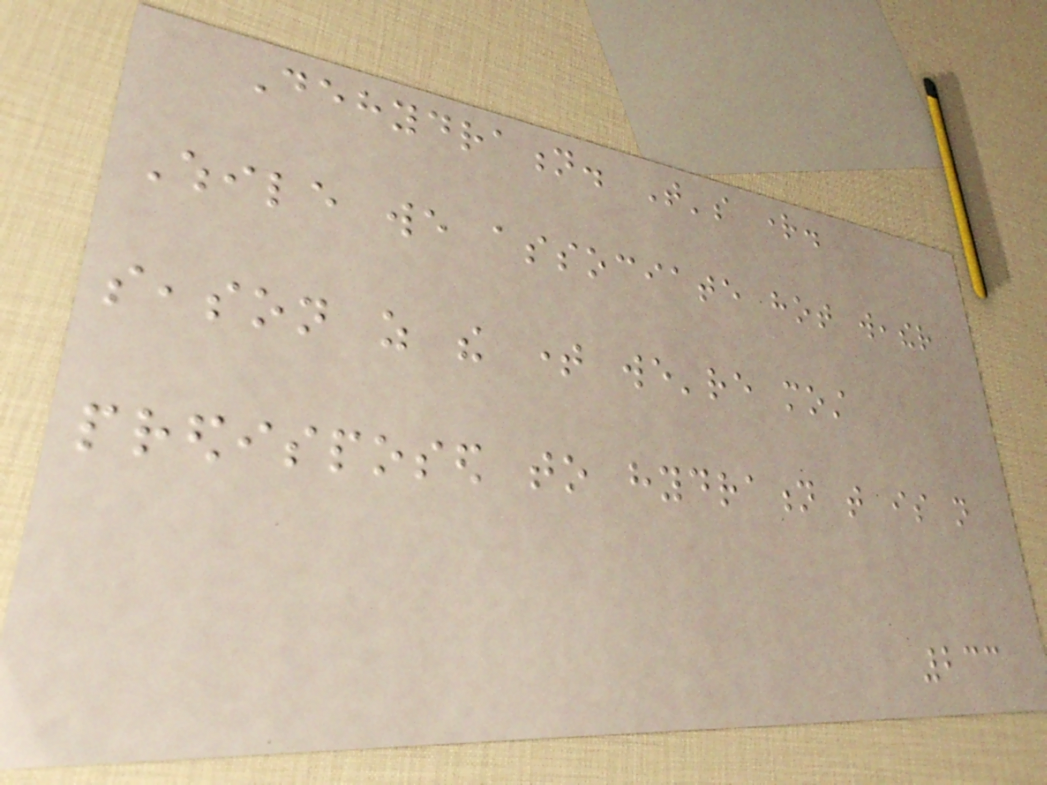Dehydration. That's right.
While we associate hot weather
season as the time we're most
predisposed to hydration that is not
233
